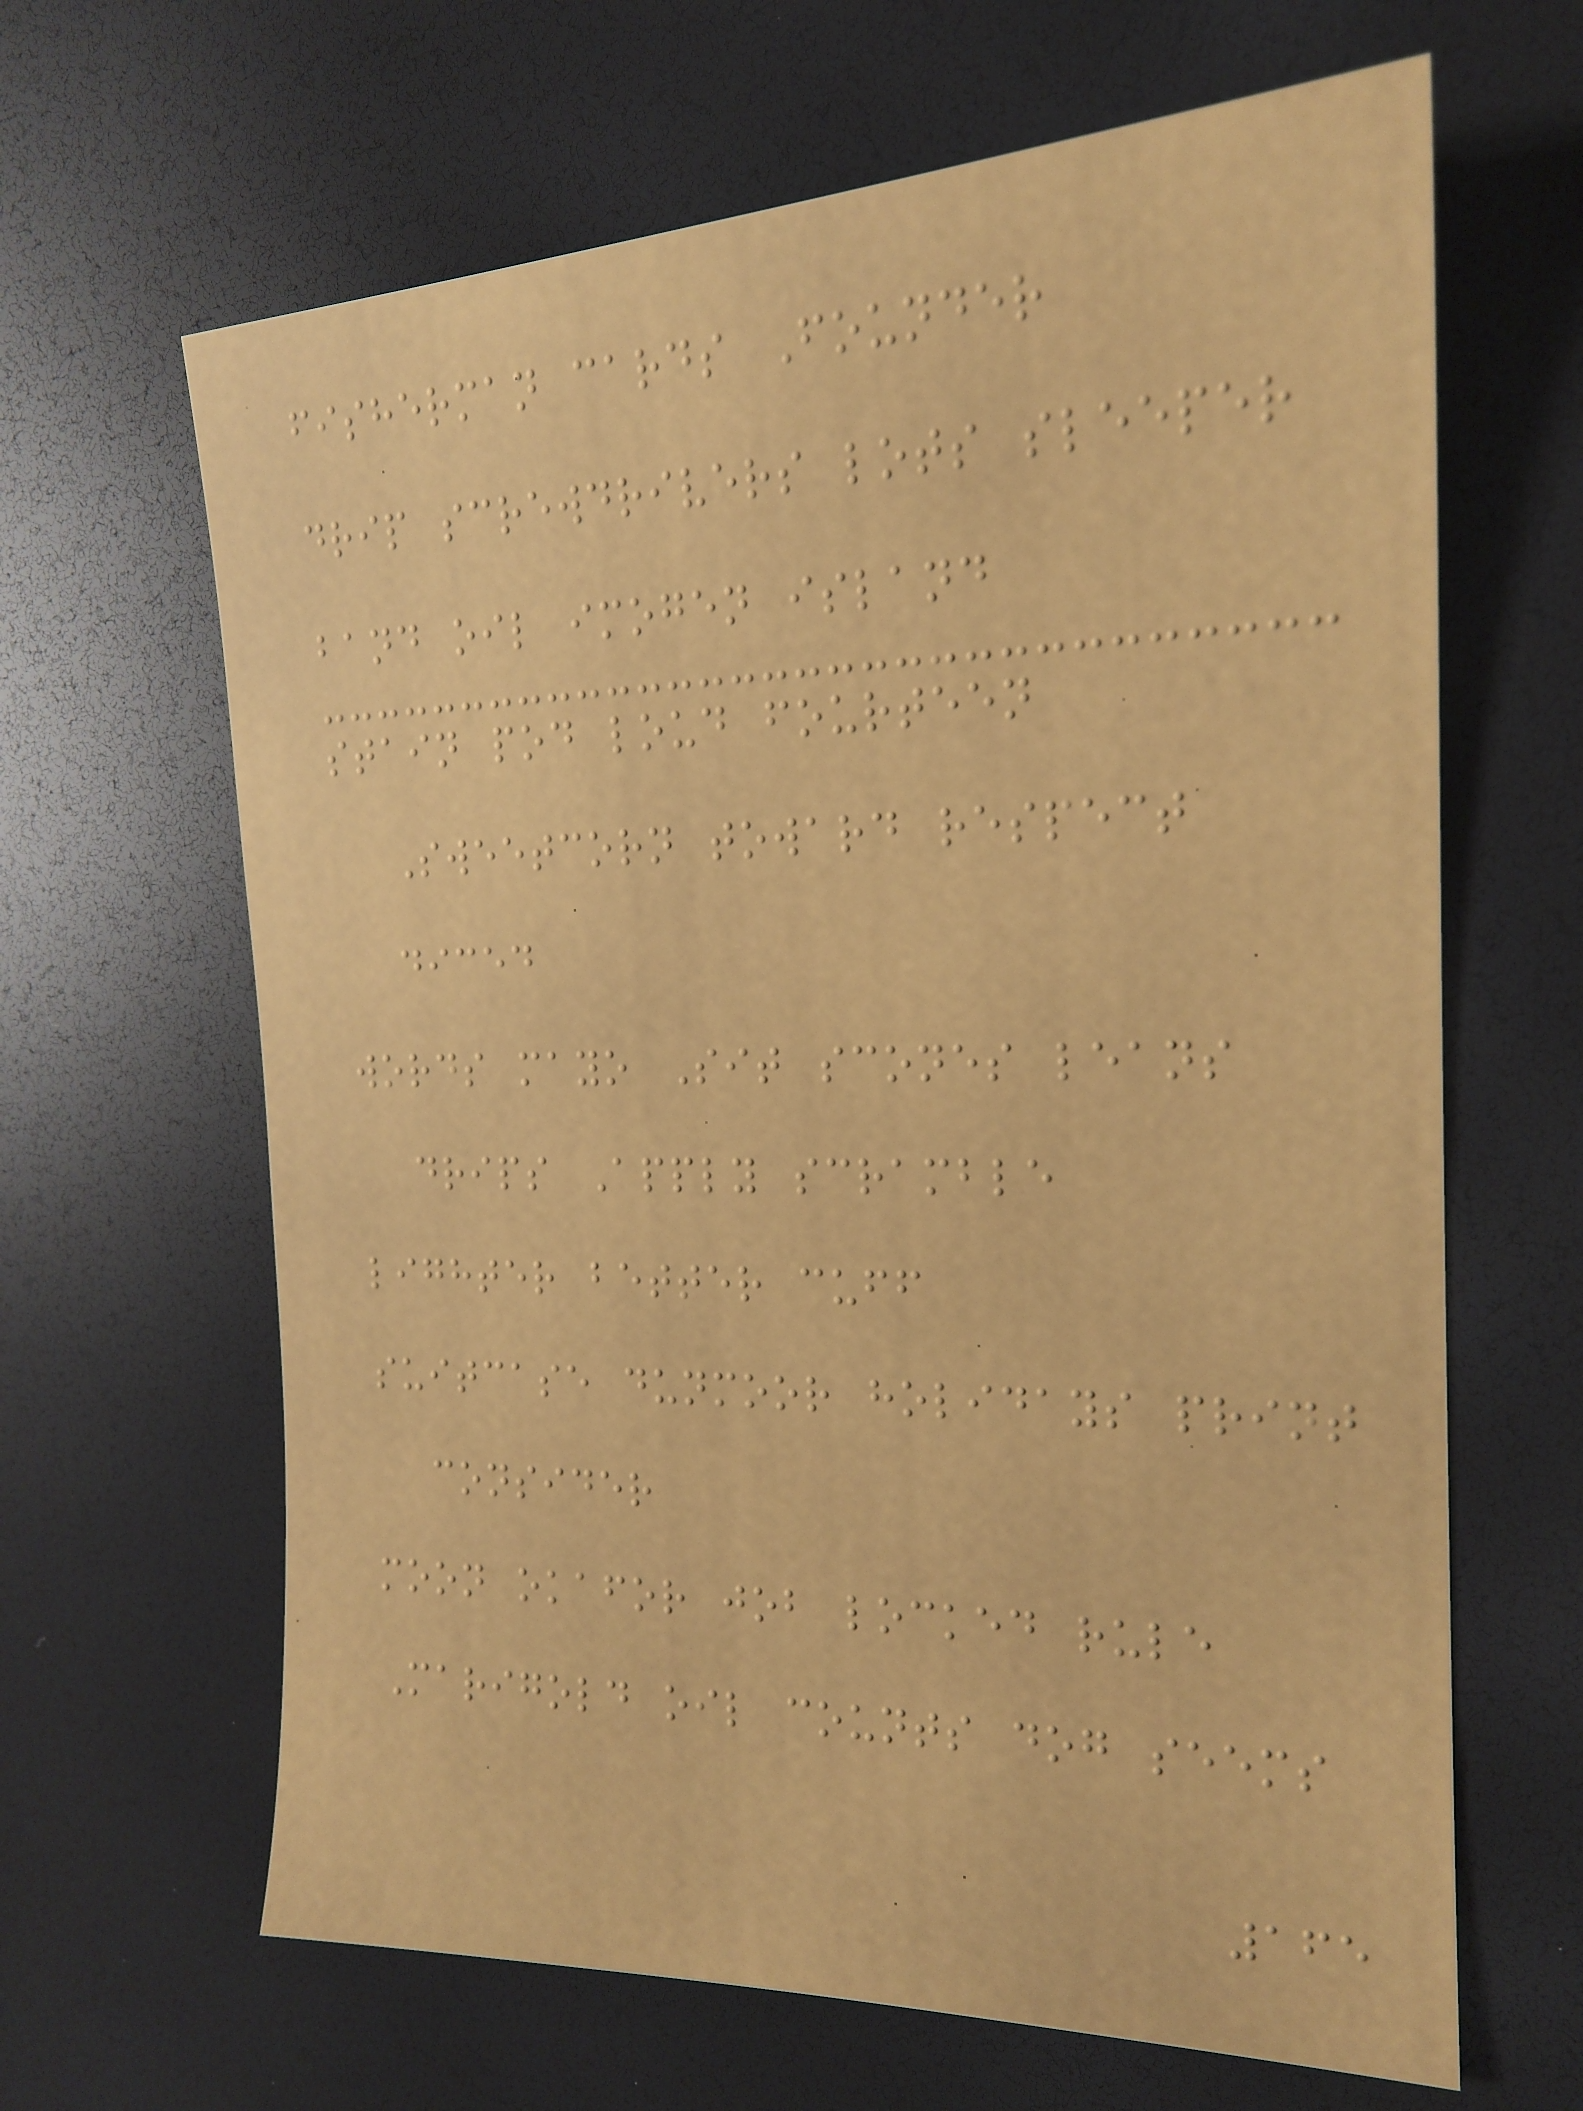fisherman cards Founder
drip screwdrivers lots sleeper
band oil imogen island
stain pod loud fourteen
Sweetcorn toward respect
diced
words mayo Sit scones leans
drips Apply scramble
lighter better cuff
suitcase dunmoor holidays print
consider
moon okafor job locked rule
Marigold oil counts dog seems
165
